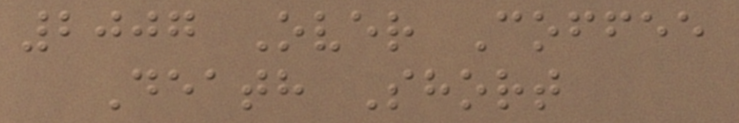2007 Over Coffee
Death Short
